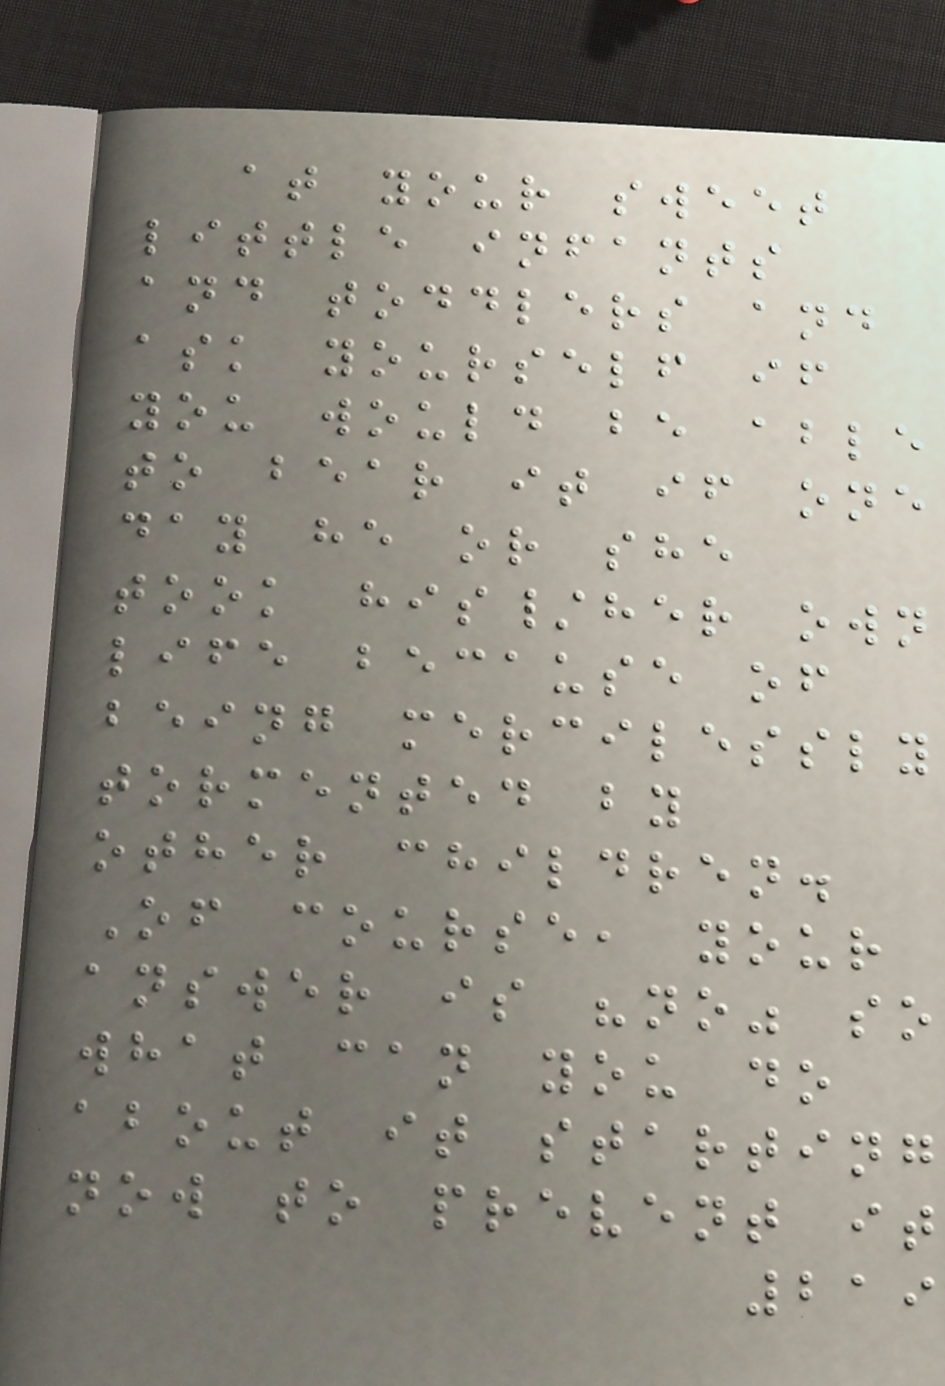at your sweet
little infants
and toddlers and
ask yourself if
you would be able
to bear it if one
day he or she
took his/her own
life because of
being mercilessly
tormented by
other children.
Of course, your
answer is "no" so
what can you do
about it starting
now to prevent it
219
